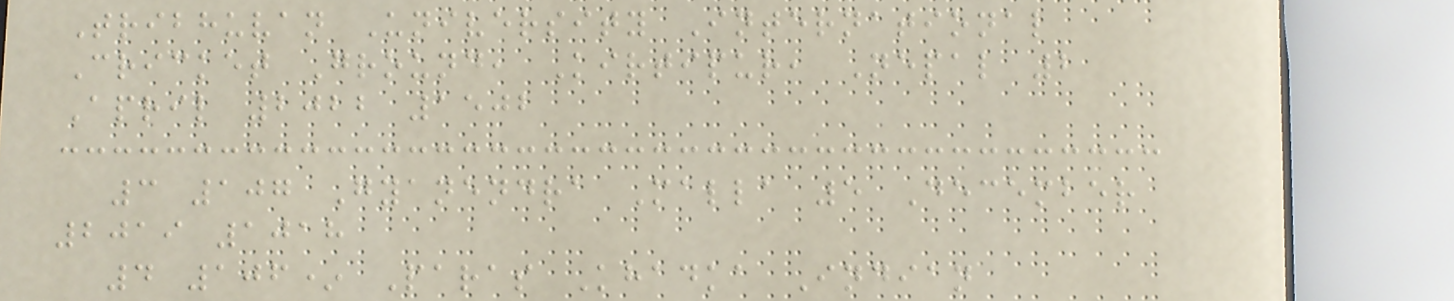Tribhuvan University International
Cricket Ground, Kirtipur, Nepal 2
April 2022 1502
3 107 Gyanendra Malla 5 December
2019 1018
4 106* Paras Khadka Indian
